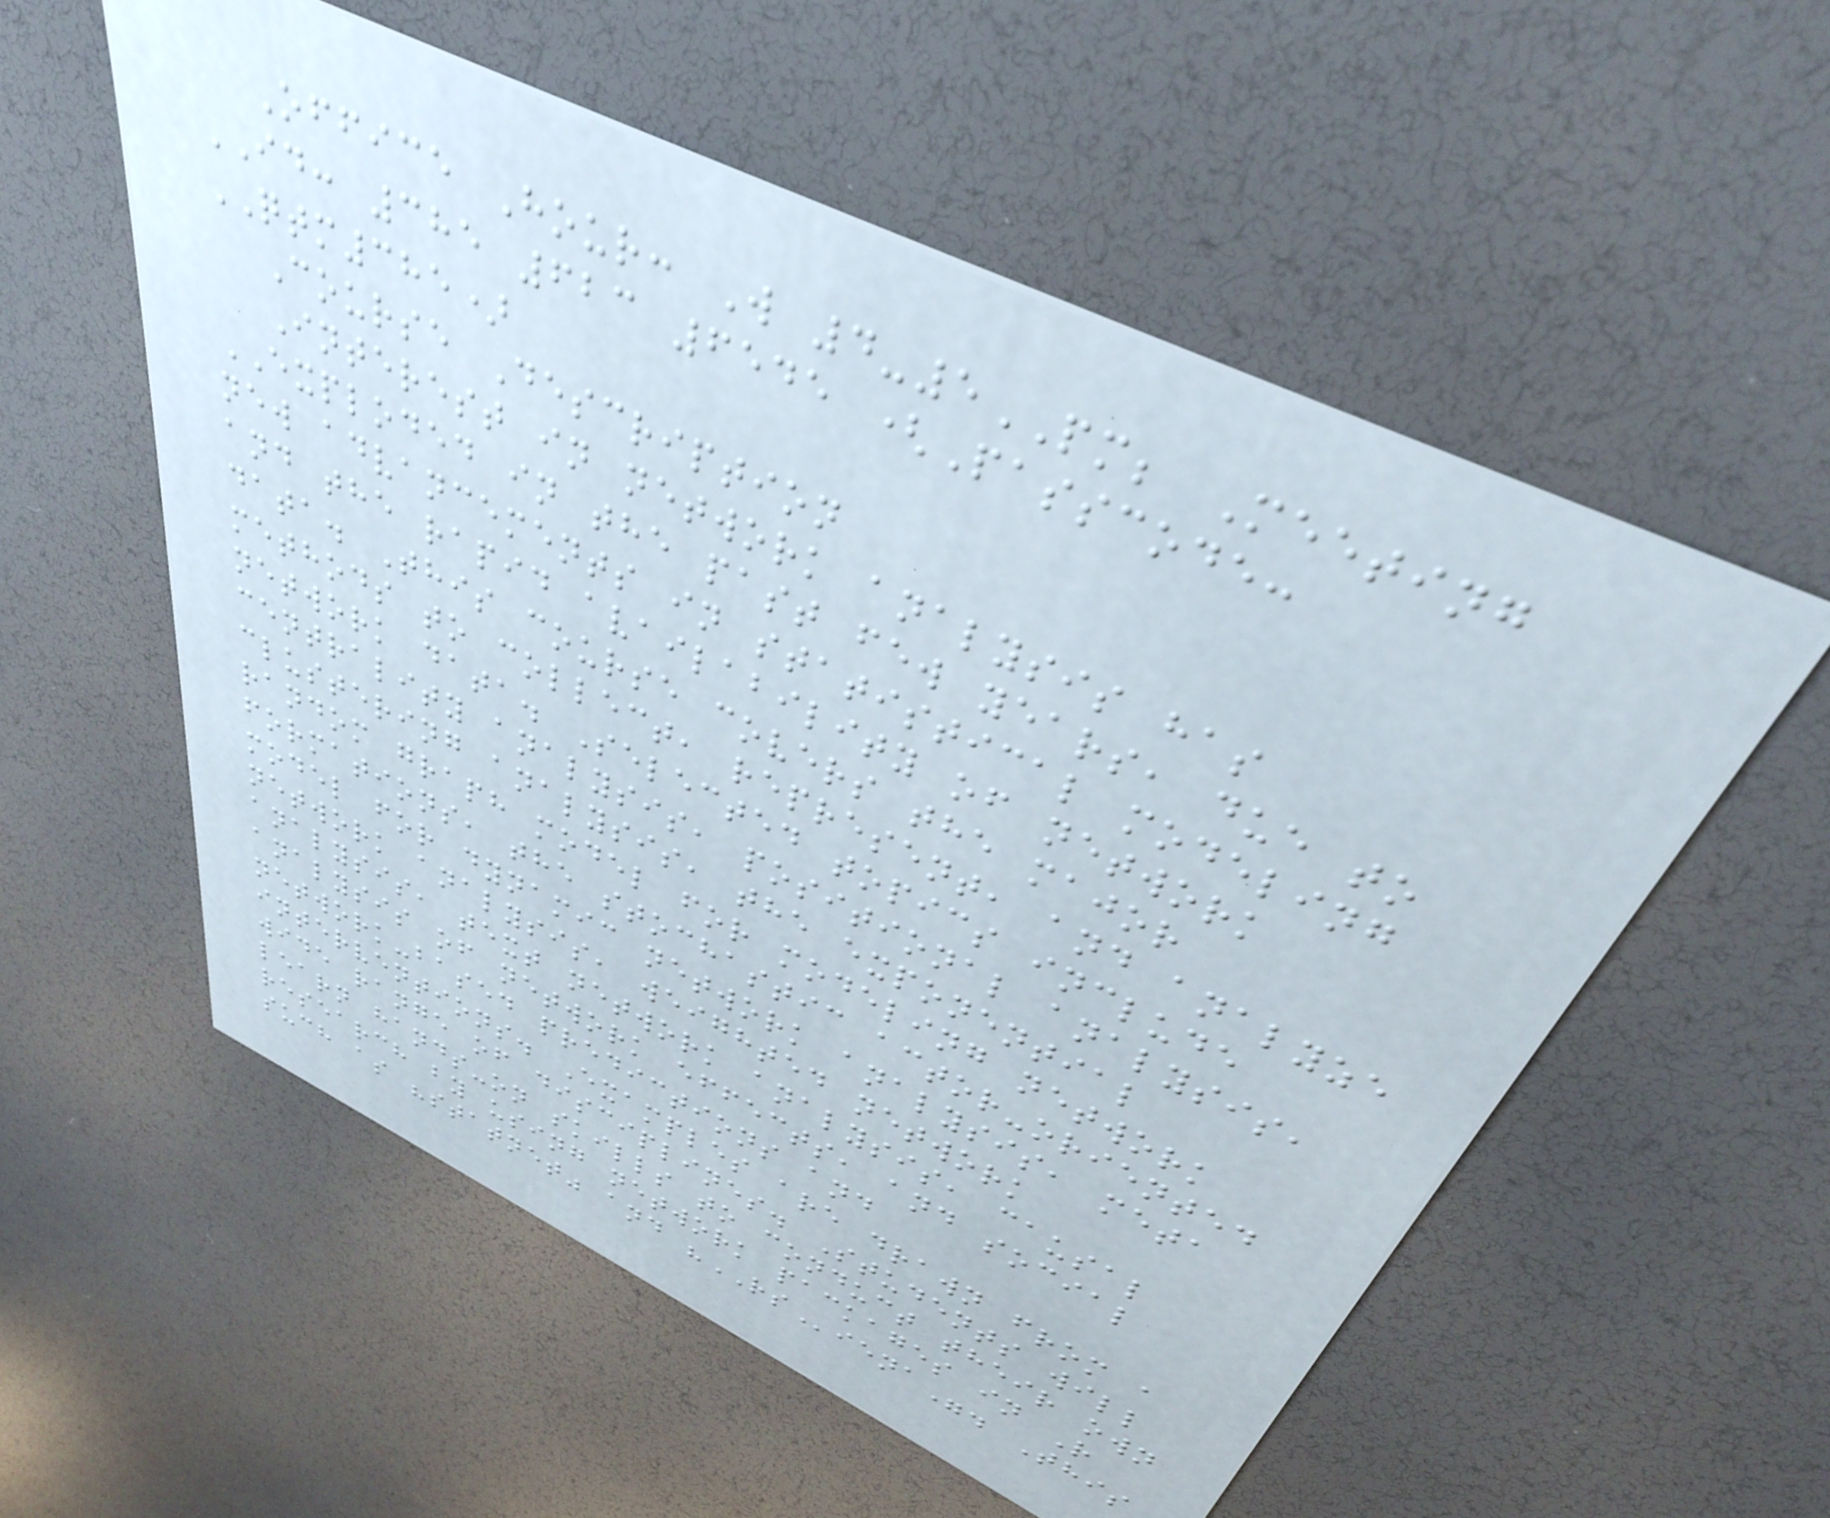Office Hour: W 4-5PM; Meeting
ID: 385 623 6545 (Passcode:
QTM385)
Course Description
Interest in network analysis has
EXPLODED in the past few years, due to
new advancements in statistical modeling
and the rapid availability of network
data. This course covers the major
methods to collect, represent, and analyze
network data. Selected topics include
centrality analysis, positional analysis,
clustering analysis, the exponential
random graph model for modeling network
formations, the stochastic actor-oriented
model for dynamic network analysis, meta
network analysis, weighted network
analysis, text network analysis, causal
analysis of network effects, and social
network-based predictions and
interventions. Examples are drawn from a
wide range of disciplines. Students will
learn hands-on skills to conduct their own
research by using network packages in R
such as "statnet" and "RSiena". This
